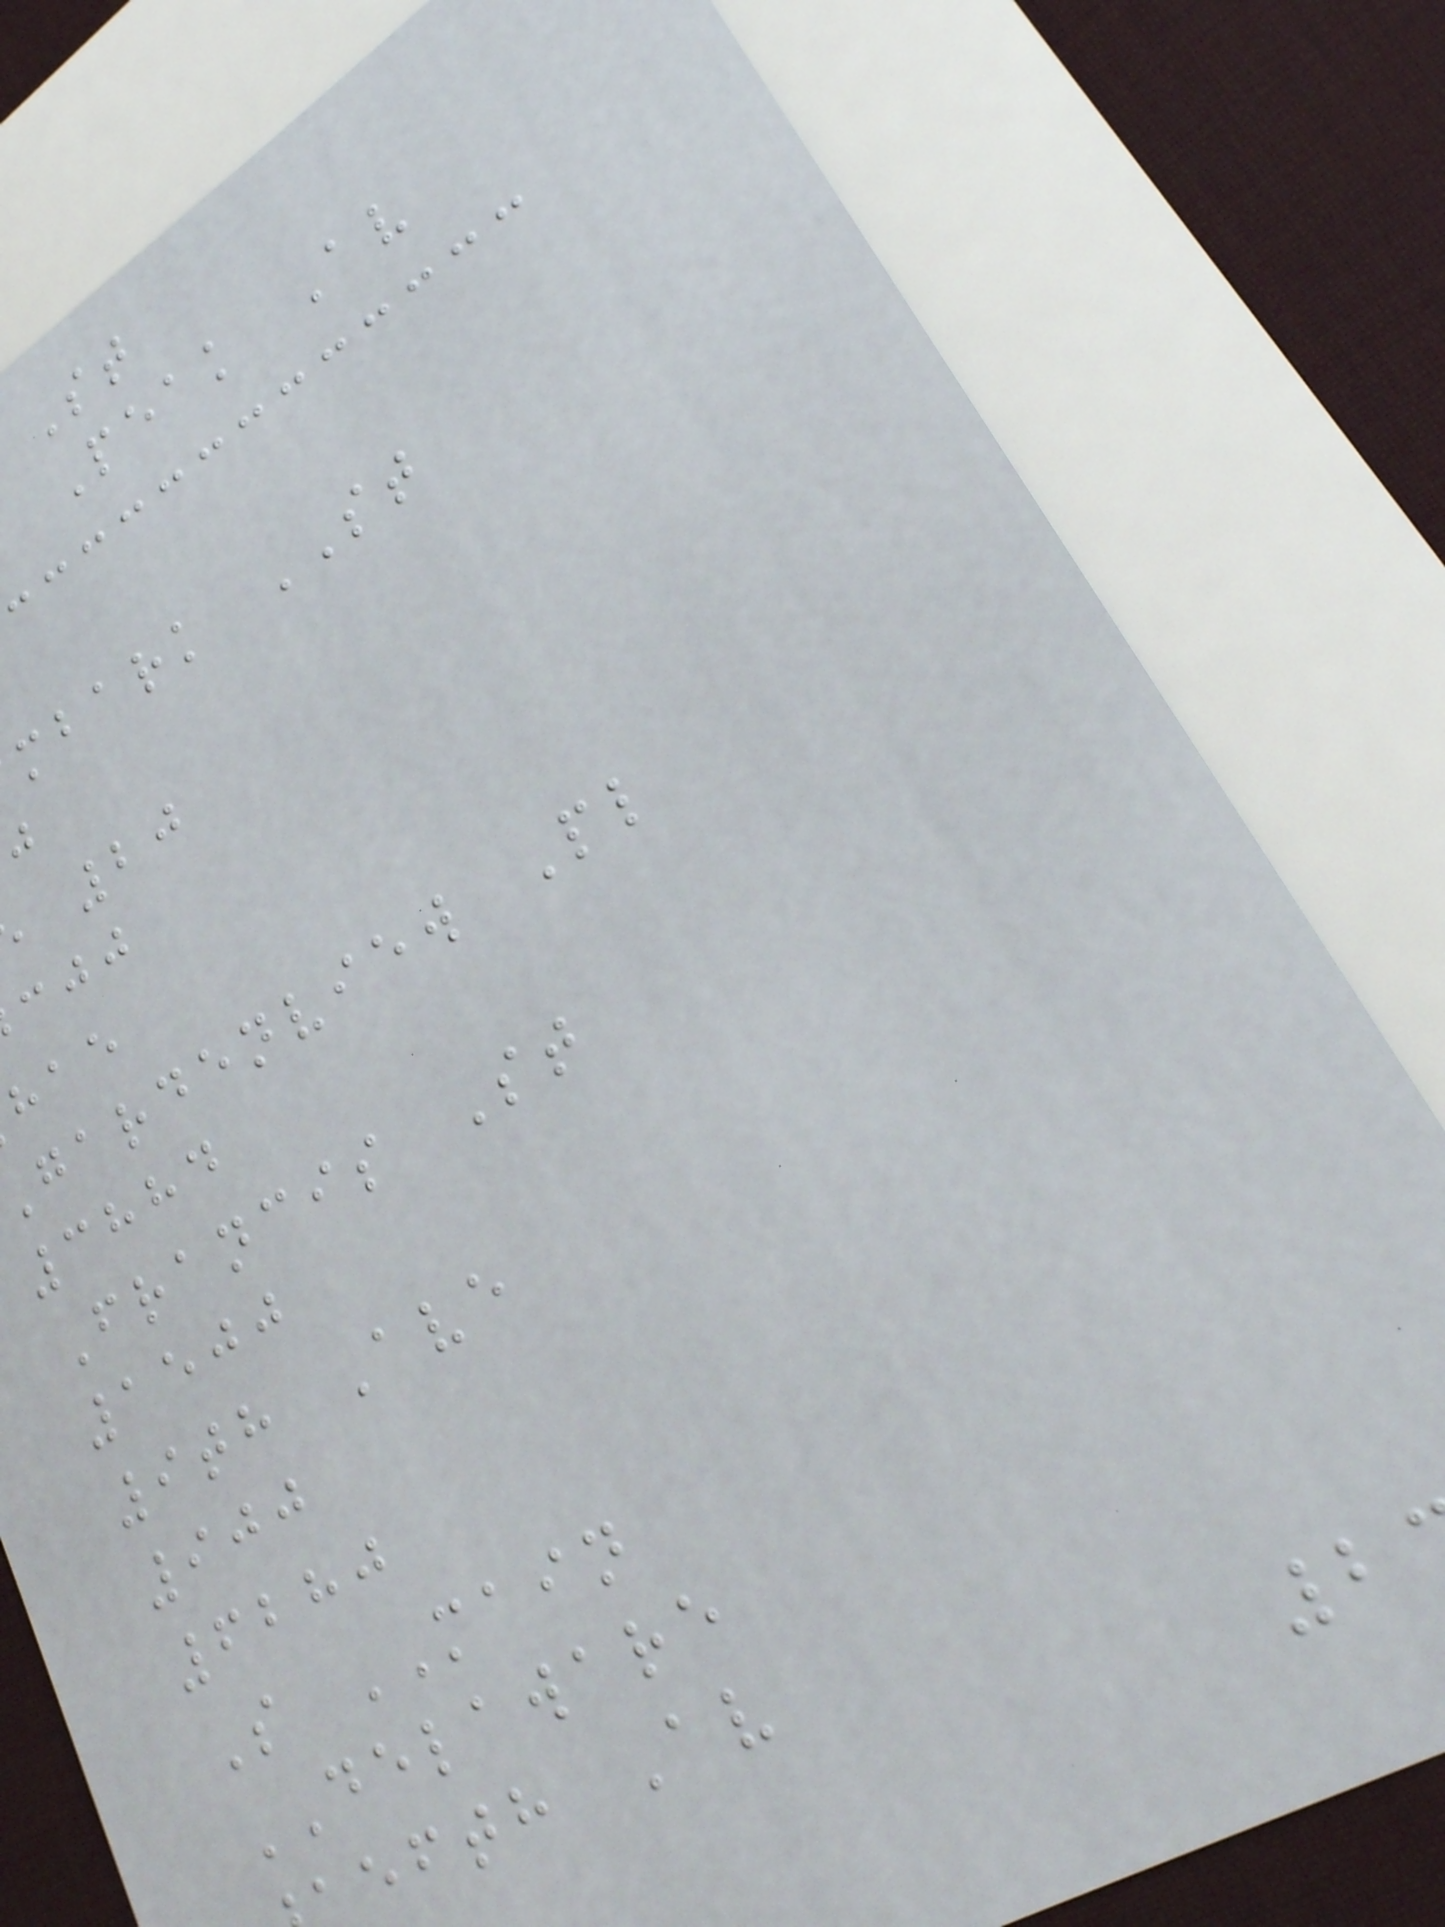Peak Av
mbark ST
gardenview Pl
3884
Francis St
1500
9th Ave
900
6280
S MAIN
DELAWARE
efth Av
